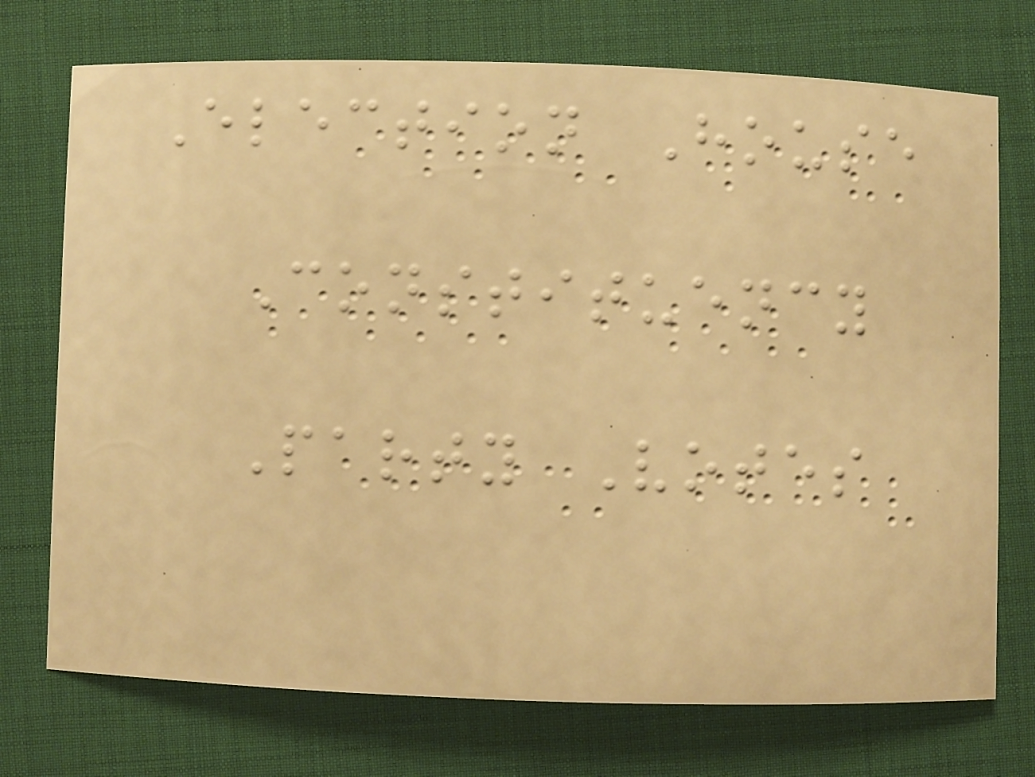Election House
Constituency
Party Votes
